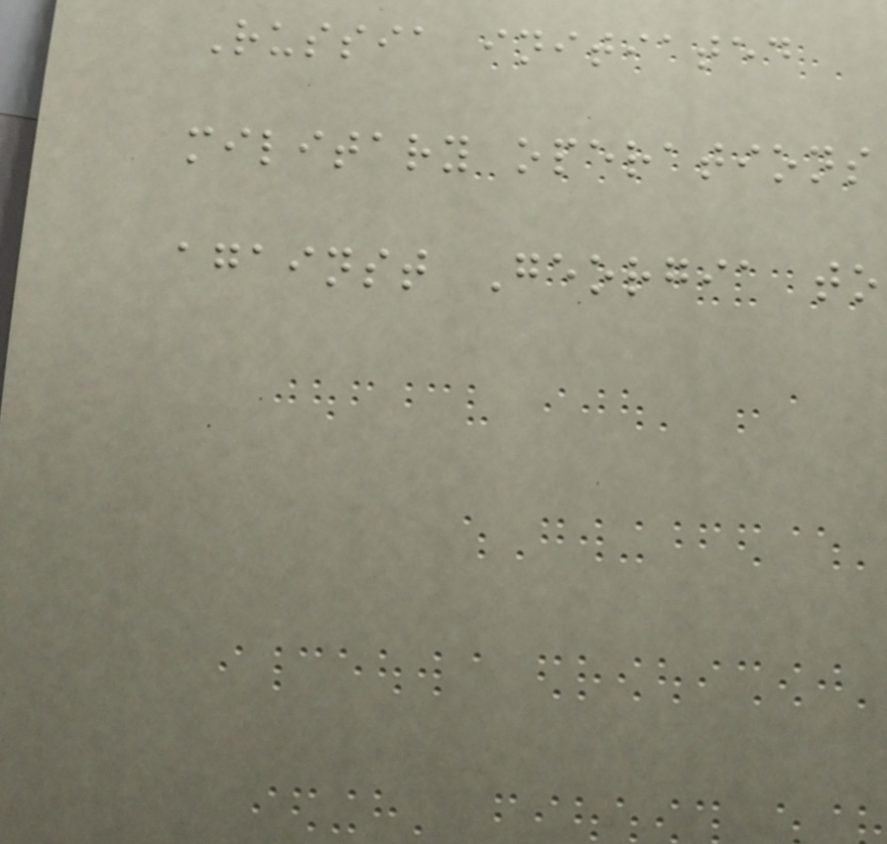Russia initiated
military operations
against Georgia to
